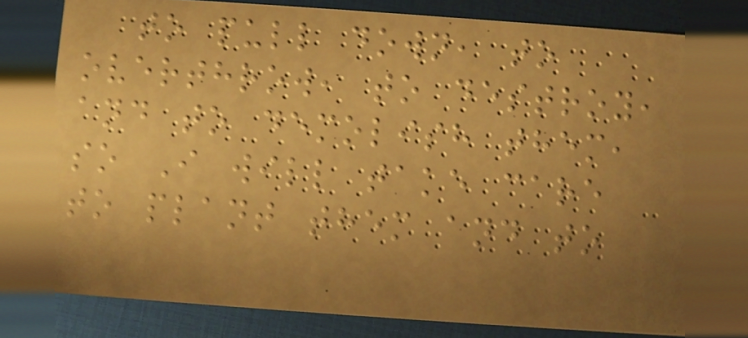to pull down, to
overthrow, to destroy,
and to demolish them,
so I will take care
to plant them and to
